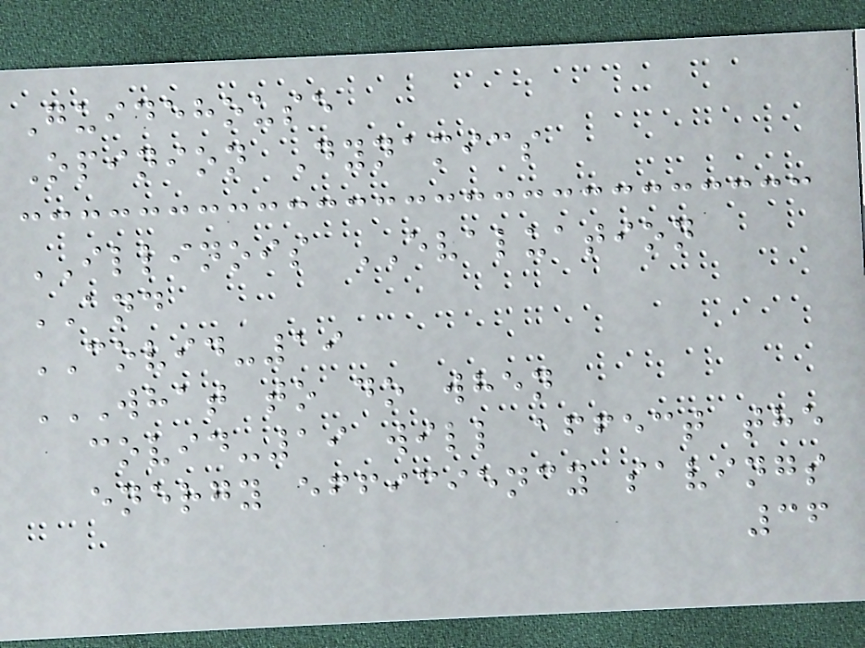Guidehouse
Opinion Dynamics
ILLINOIS EVALUATION
AND
COVID-19
WHAT TO DO WHEN
COVID-19 WILL AFFECT THE
ENERGY EFFICIENCY SAVINGS
36
